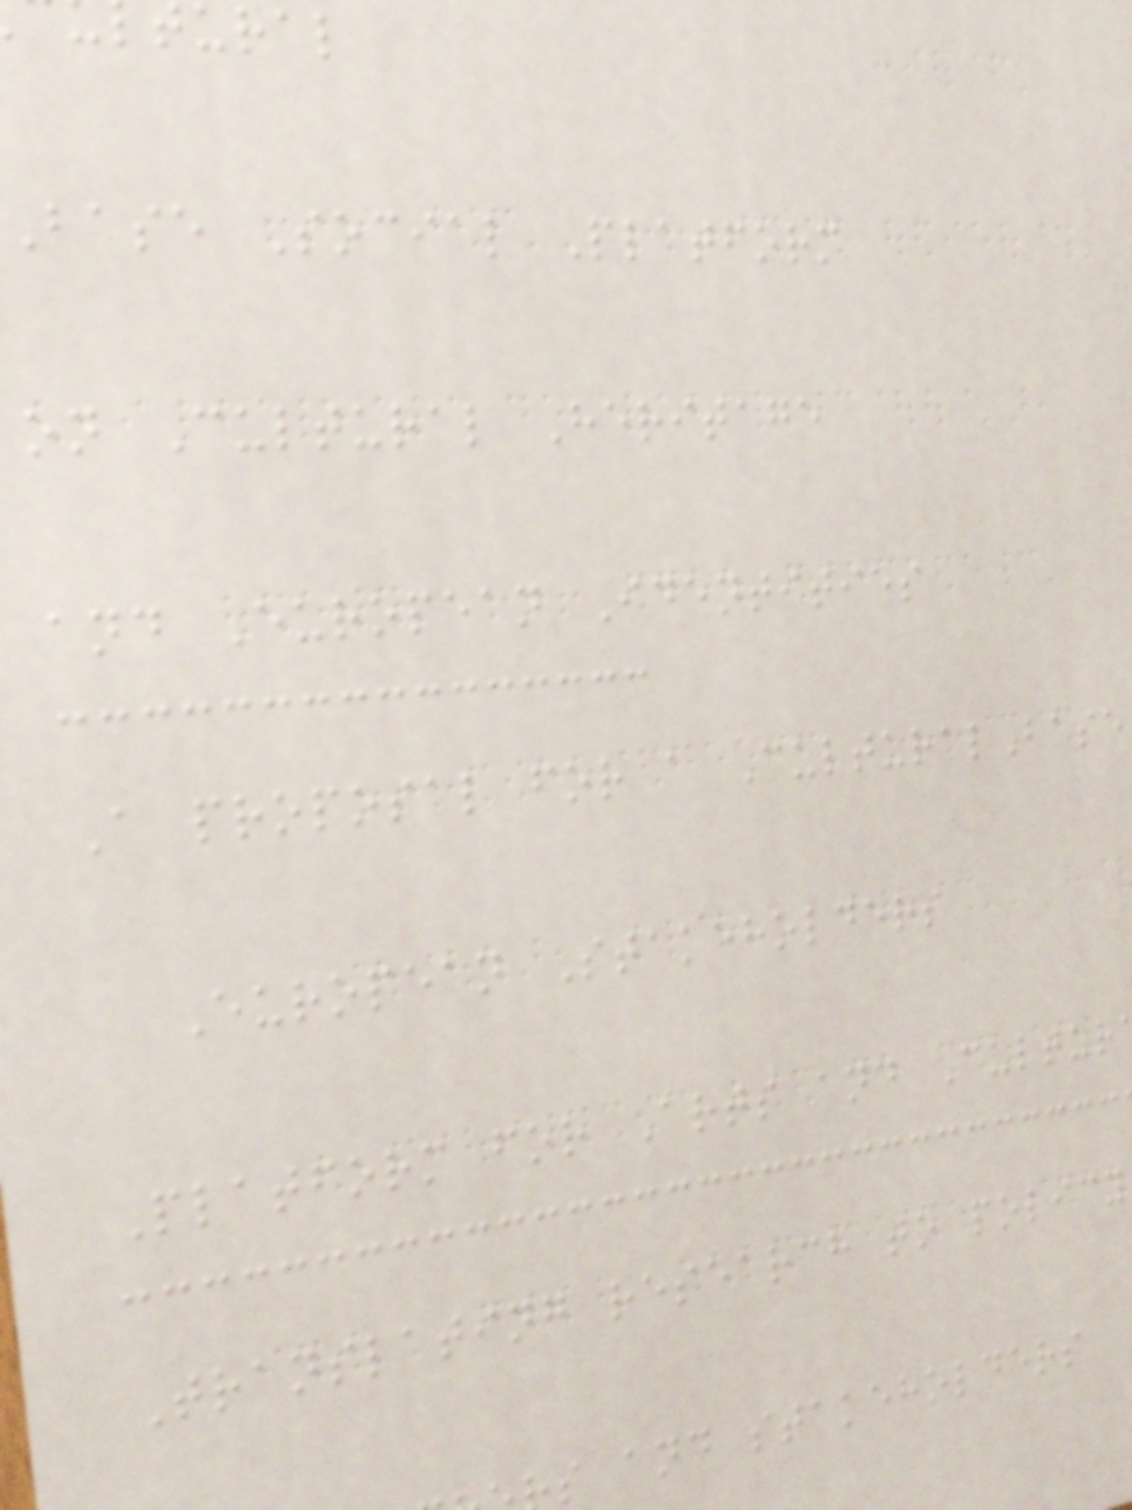ural
base Social Platform
on Cultural Heritage
and European Identities
A proposal for a CulturalBase
European Stakeholders
Platform for Arts and Cultur
Translating research to policy
s and stakeholders
